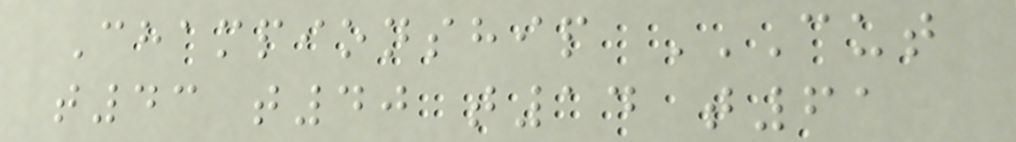Championship CUT
T43 T40 T14 T61
